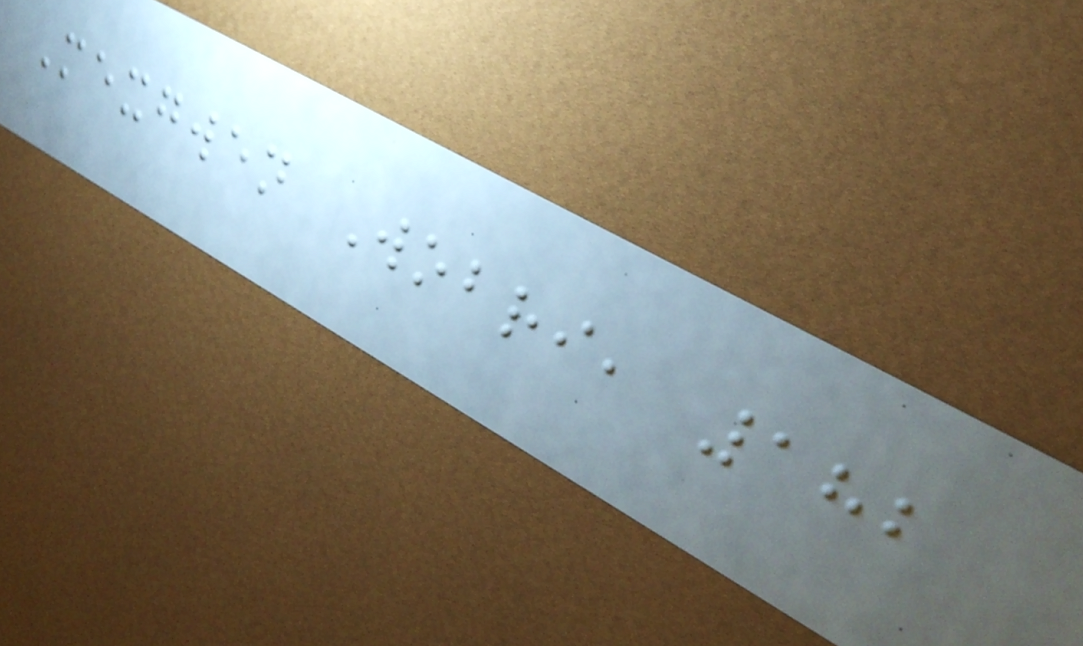Mexgwen Wobri, 182
